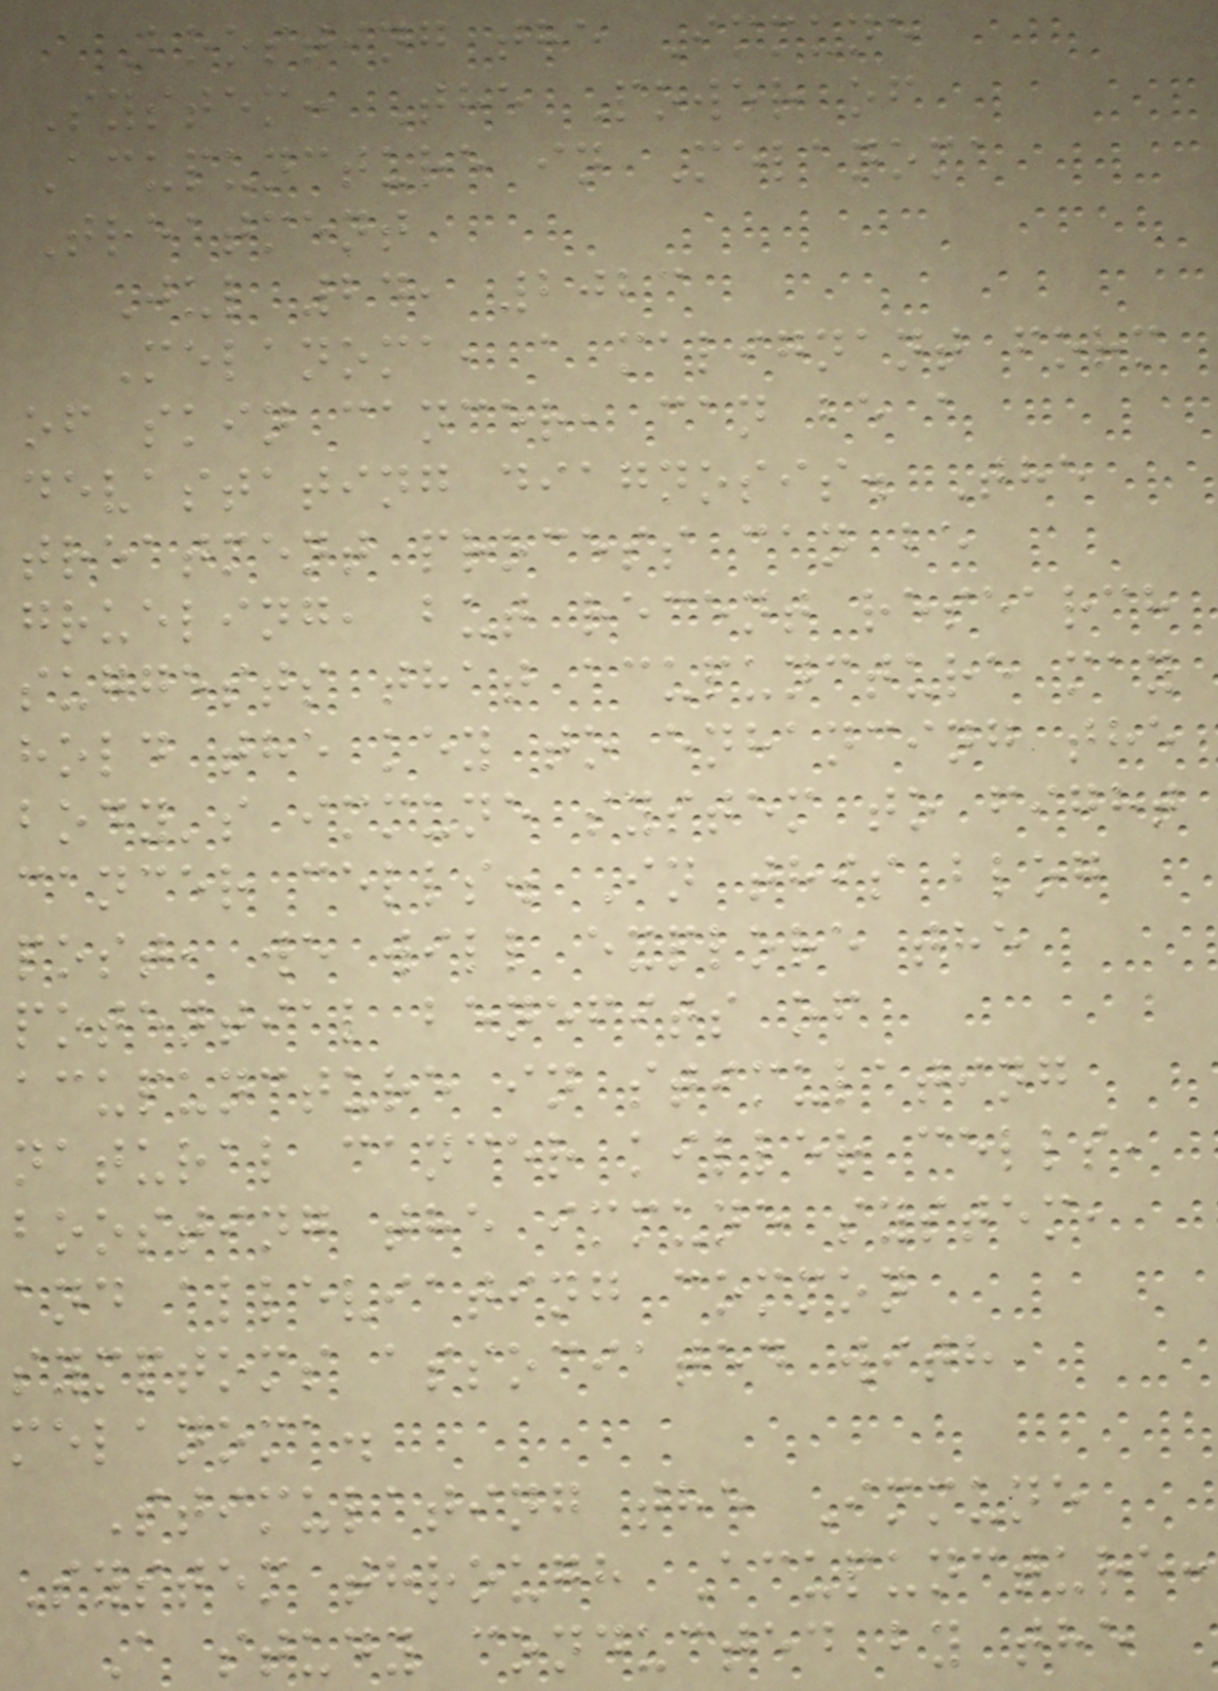Boosting the Immune
System: The Power of
Acupuncture in Melanoma
Treatment
Jul 24, 2023
Melanoma, a malignant form
of skin cancer, can be a
devastating diagnosis. The
treatment process can be
grueling, but recent research
suggests that acupuncture may
hold the key to enhancing the
body's immune system to fight
cancer cells. In this blog
post, we will explore the
potential benefits of
acupuncture in stimulating
natural cancer killer cells,
boosting the immune system,
and alleviating common
symptoms associated with
melanoma.
Stimulating the Immune
System through Acupuncture:
A study conducted by the
